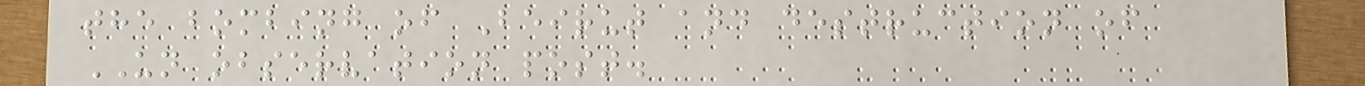the bombing of Beirut and destruction of
UN observation post.
